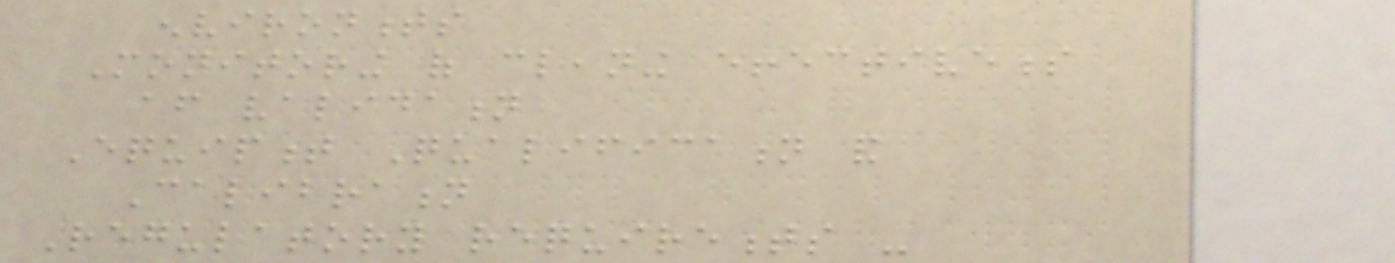environments
Monitoring of cleaning effectiveness
after validation
Equipment Qualification and
Calibration
Regulatory requirements -
